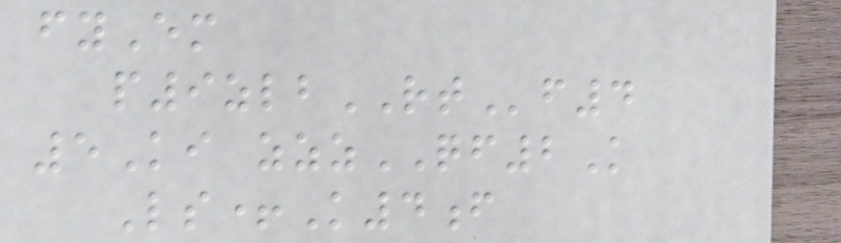fyEm
p9zlbRTf4
5Ki zzzQF2K
Ls+K4f
